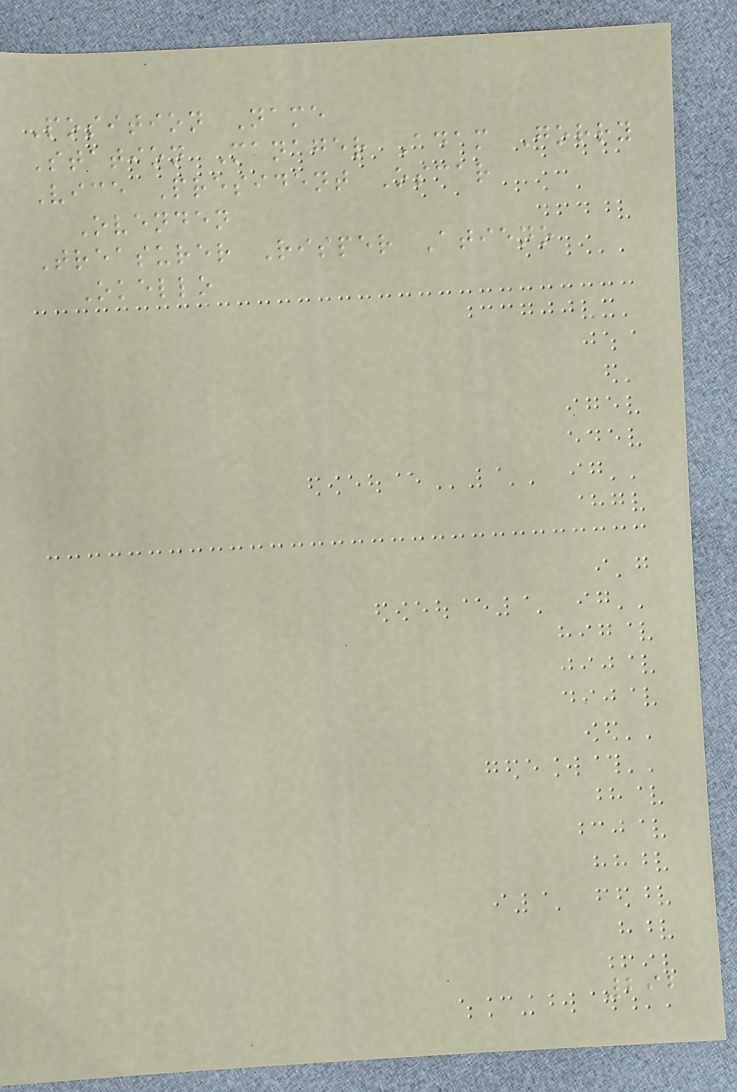Position Name
Station Manager Adam Gorry
Vice President Oscar
Ovenden
Treasurer Risper Atieno
Okello
292
